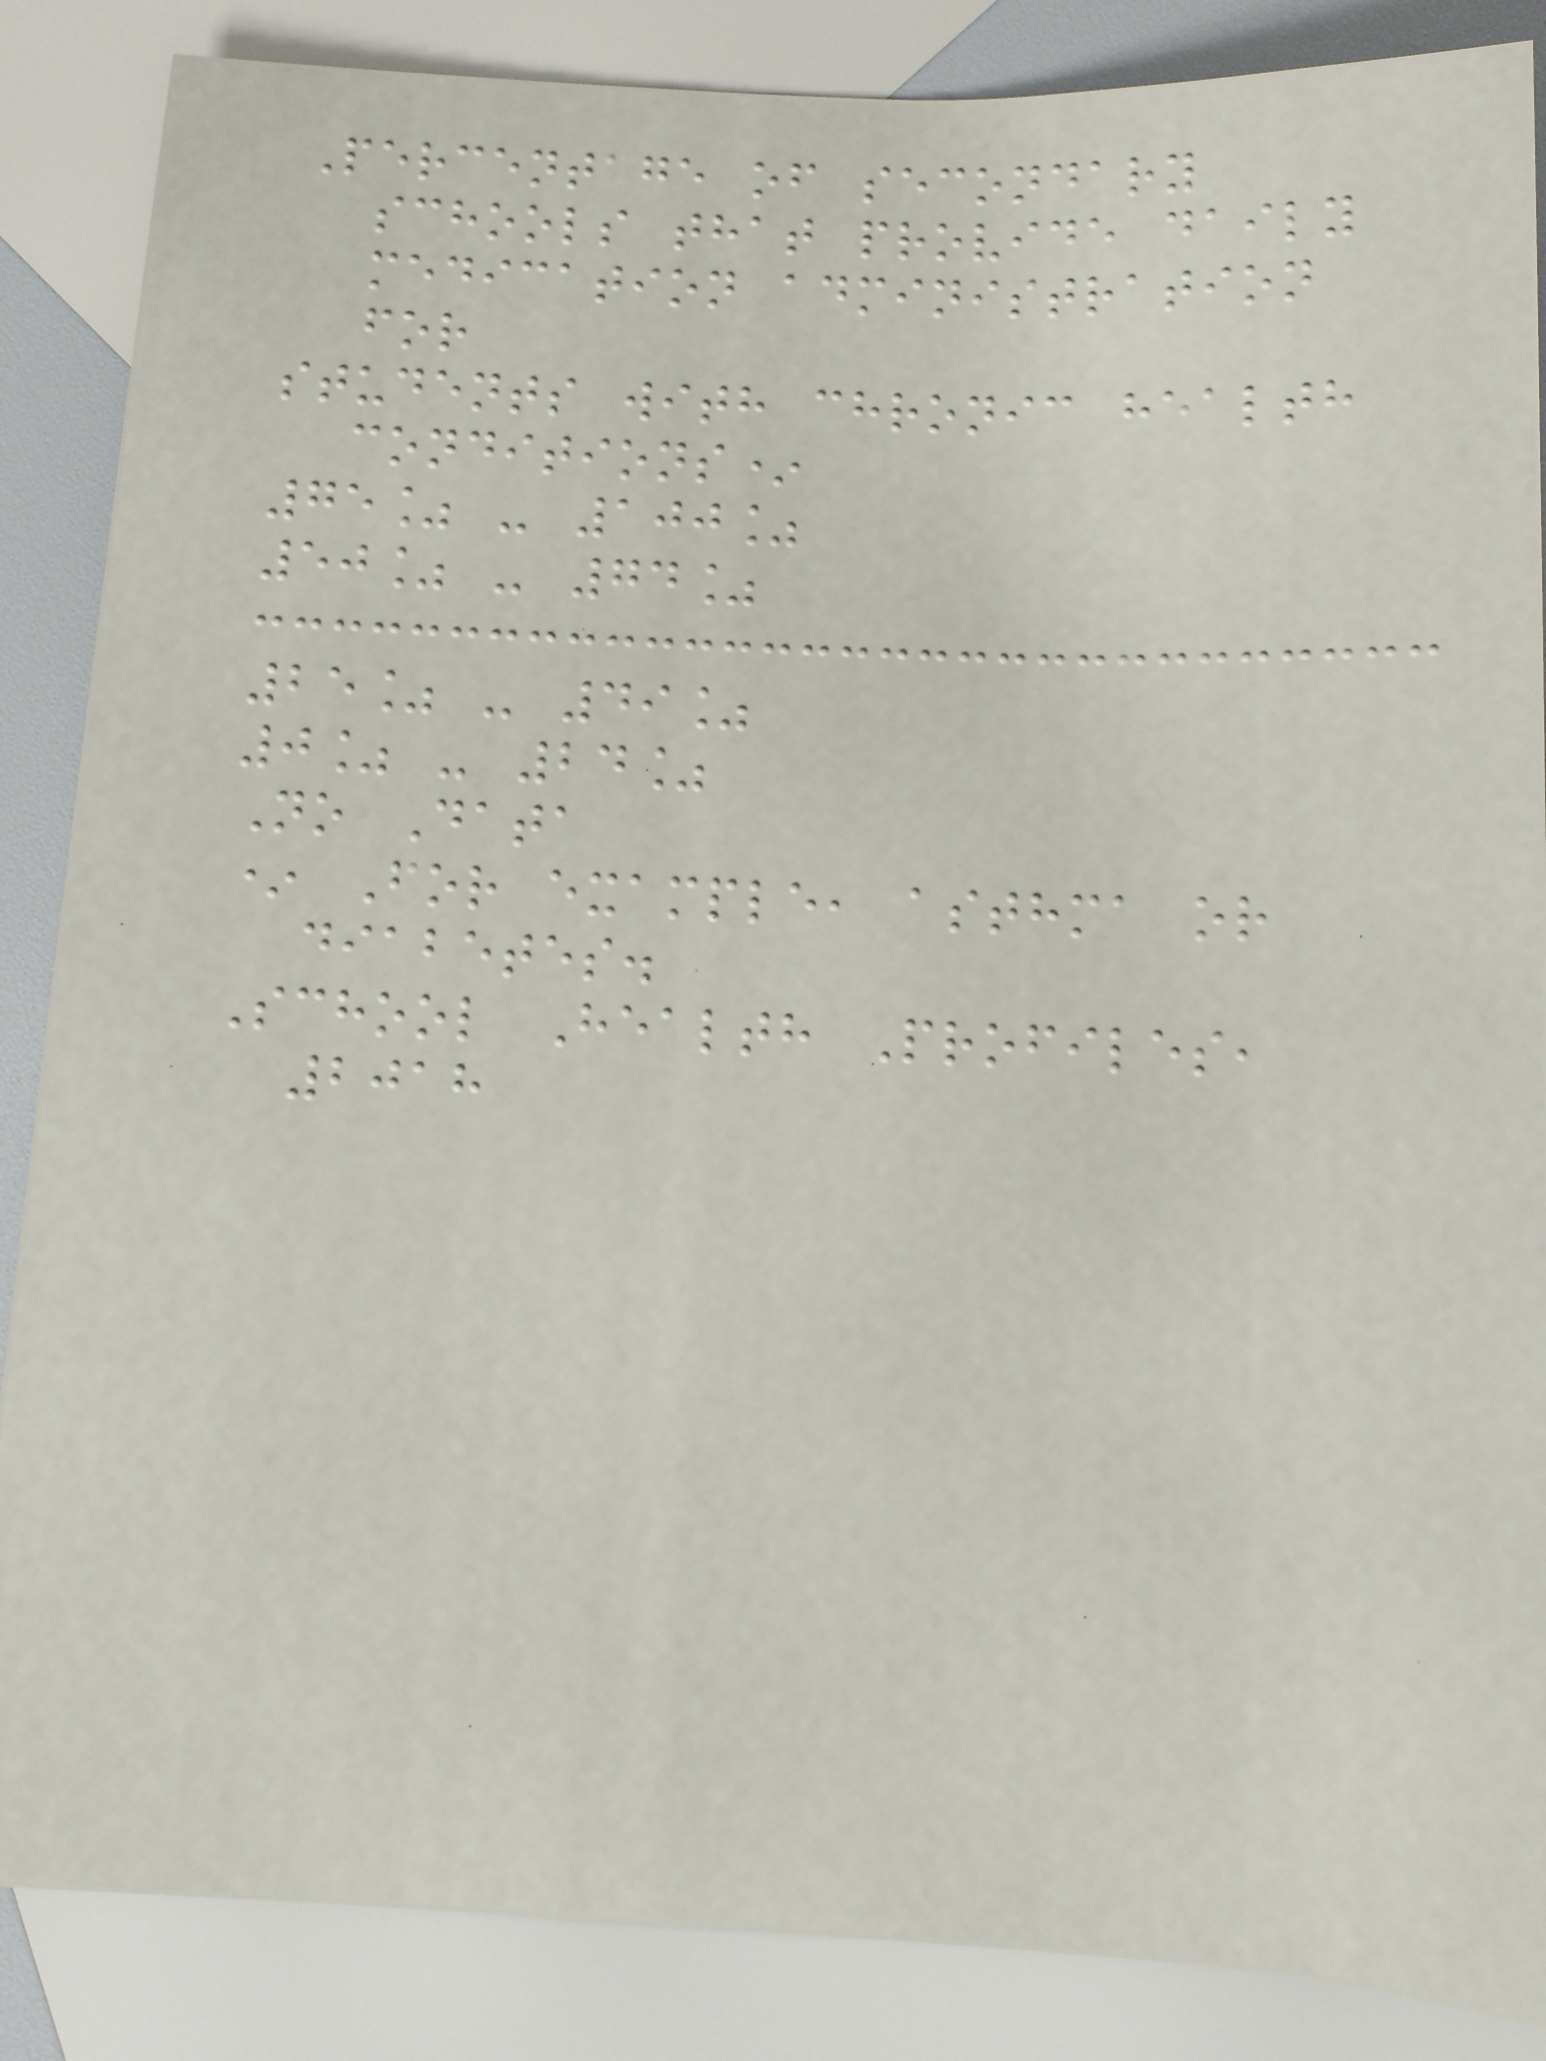Percentage of secondary
schools that provide daily
medication administration
for
students with chronic health
conditions*
75% - 100%
50% - 74%
25% - 49%
0% - 24%
No Data
* For example, asthma or
diabetes.
School Health Profiles,
2018
